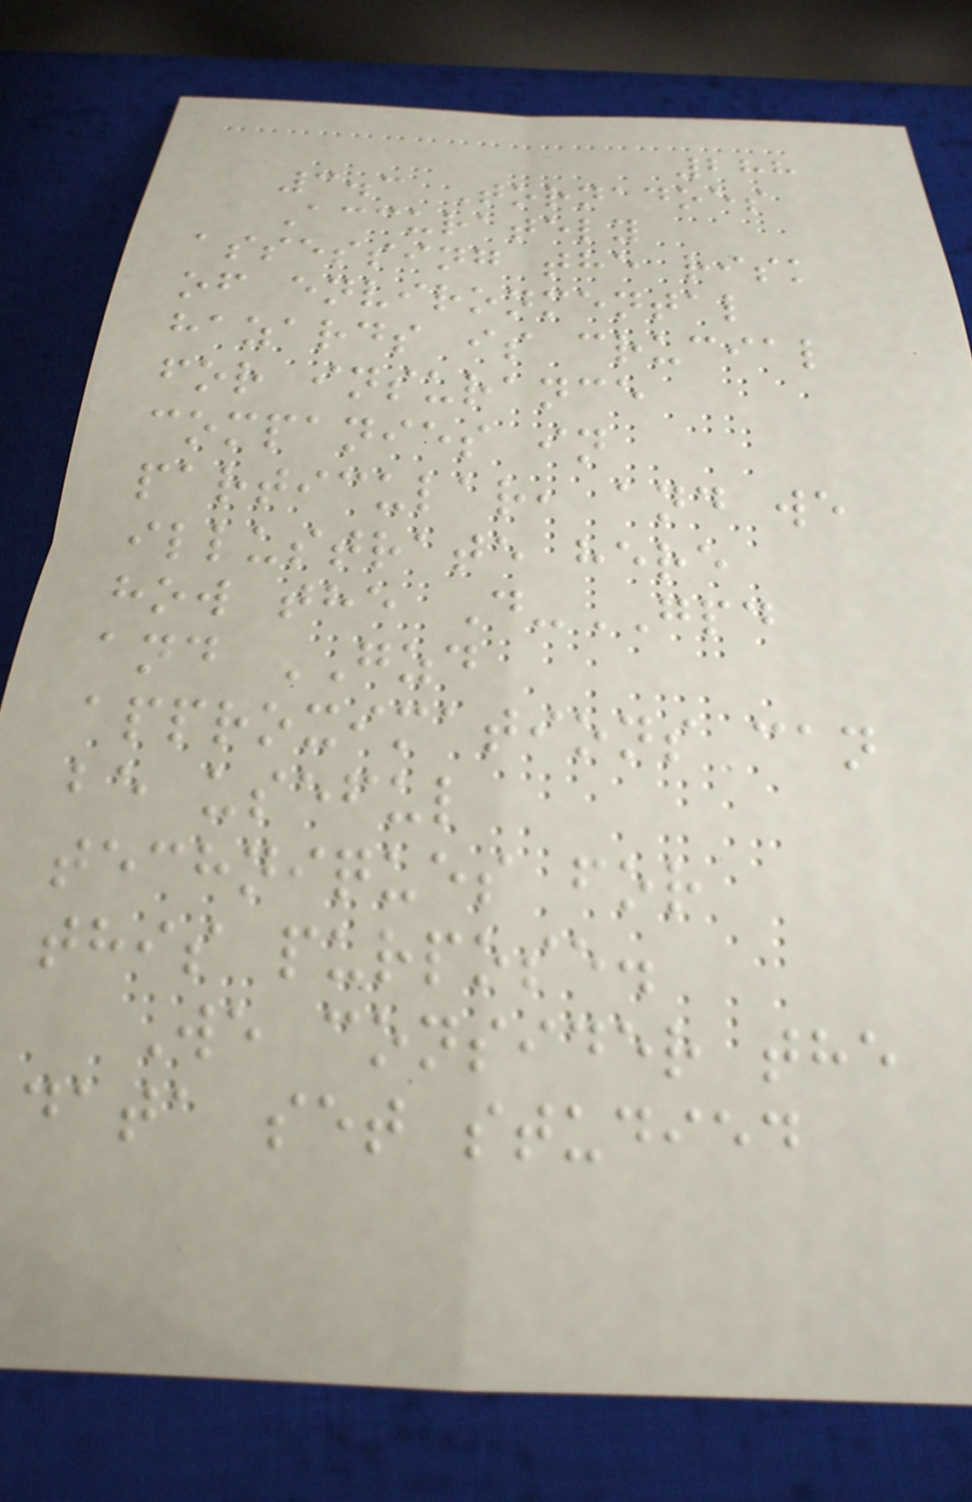288
3.3 Tornadoes
Accurately
assessing the risk
of environmental
hazards is crucial
for insurance
companies in
particular, and we
illustrate here
how the D-GPD
and GZD
approximations can
be useful
techniques for
this purpose.
We consider the
data set studied
